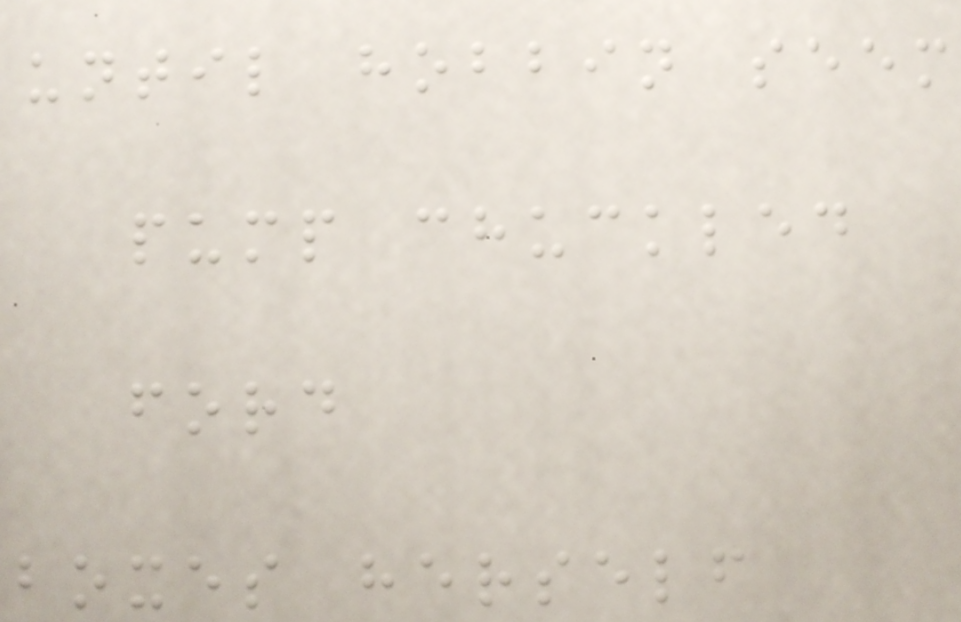until hobbin seem
pump chuckled
ford
boxes herself
